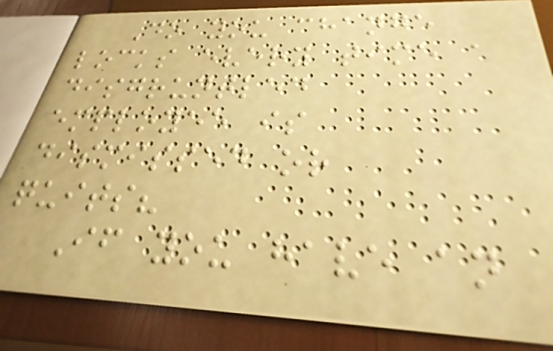Do you change
locks every time a
disgruntled
employee is
dismissed or
quits?
If you have an
